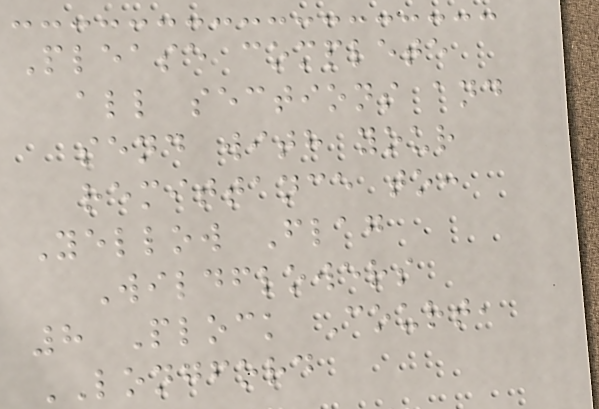Please complete
all sections and
send with your
remittance to:
Yellow Flag
Wildflowers
8 Plock Court,
LONGFORD
